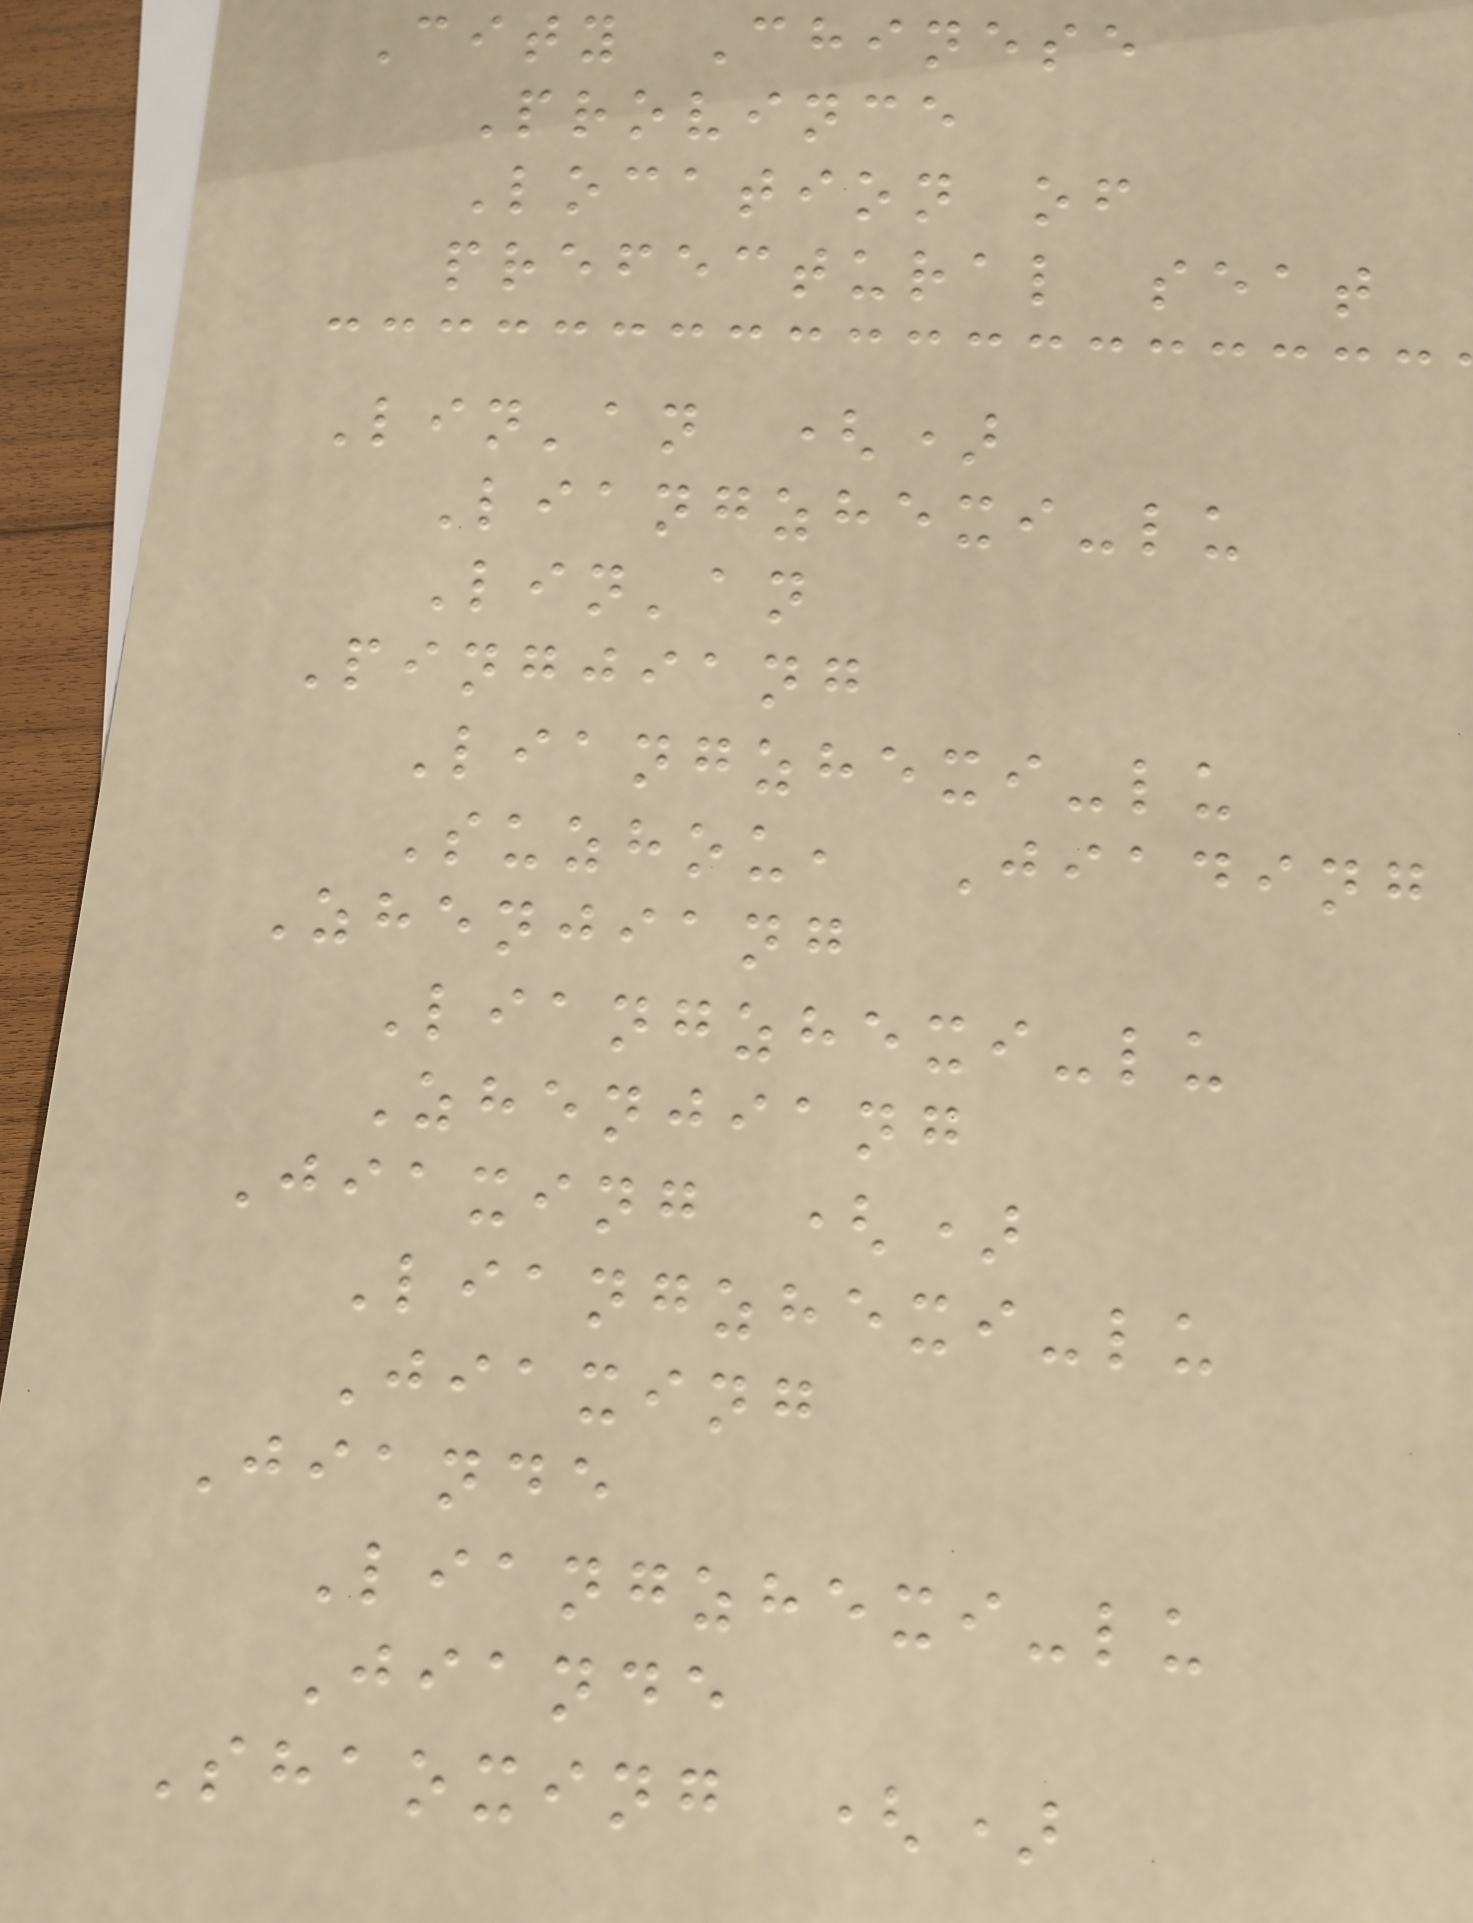City Chinese
Province
Location of
prefectural seat
Lin'an ()
Liangzhexi-lu
Lin'an
Pingjiang
Liangzhexi-lu
Suzhou, Jiading
Zhenjiang
Liangzhexi-lu
Zhenjiang
Jiaxing ()
Liangzhexi-lu
Jiaxing
Jiande
Liangzhexi-lu
Jiande
Shaoxing ()
